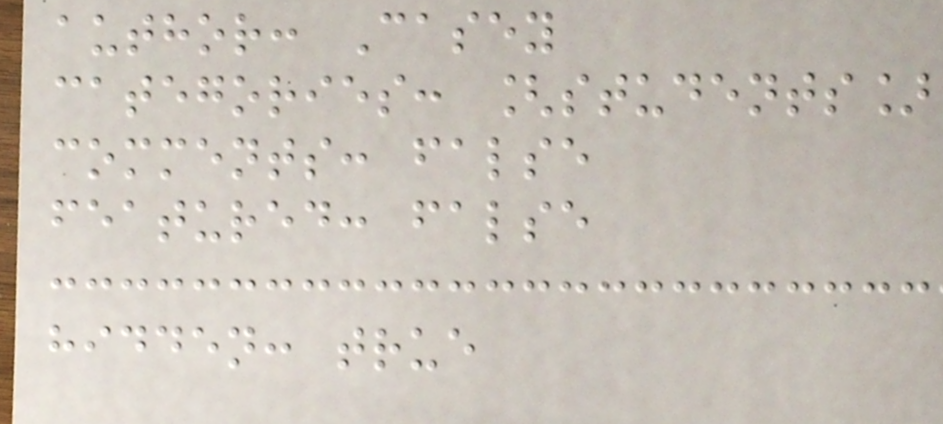author: Casey
categories: [students]
comments: false
featured: false
hidden: true
